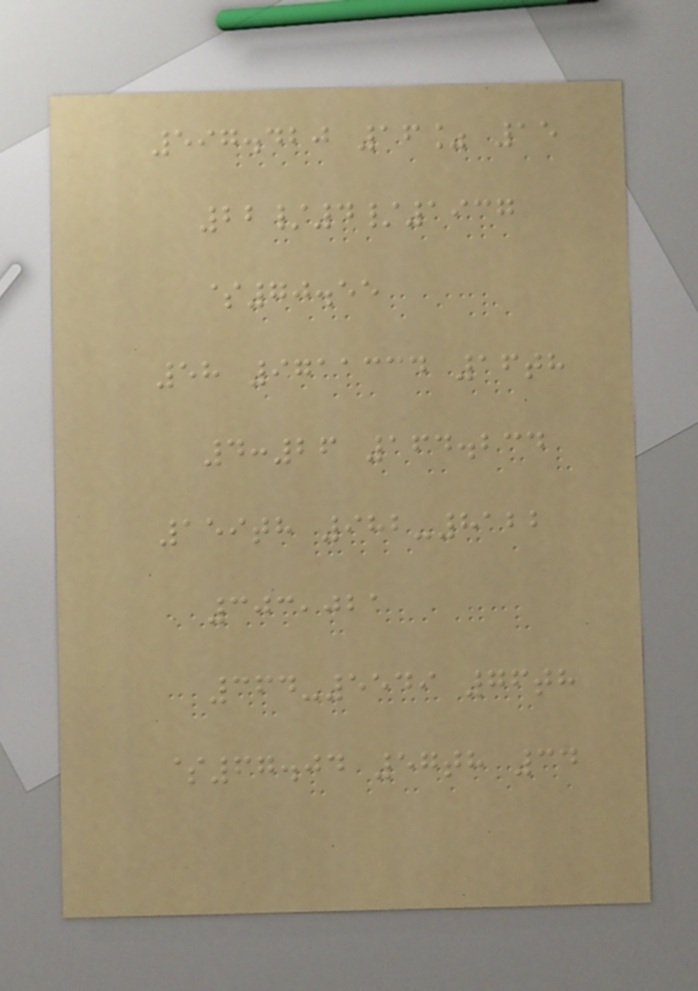597.420 16% 15
22/4/1937
$70.55
58 9711334 16th
4:26 164.234
159th 982-8122
303,021
364-5549 76th
$67.04 57th 34
